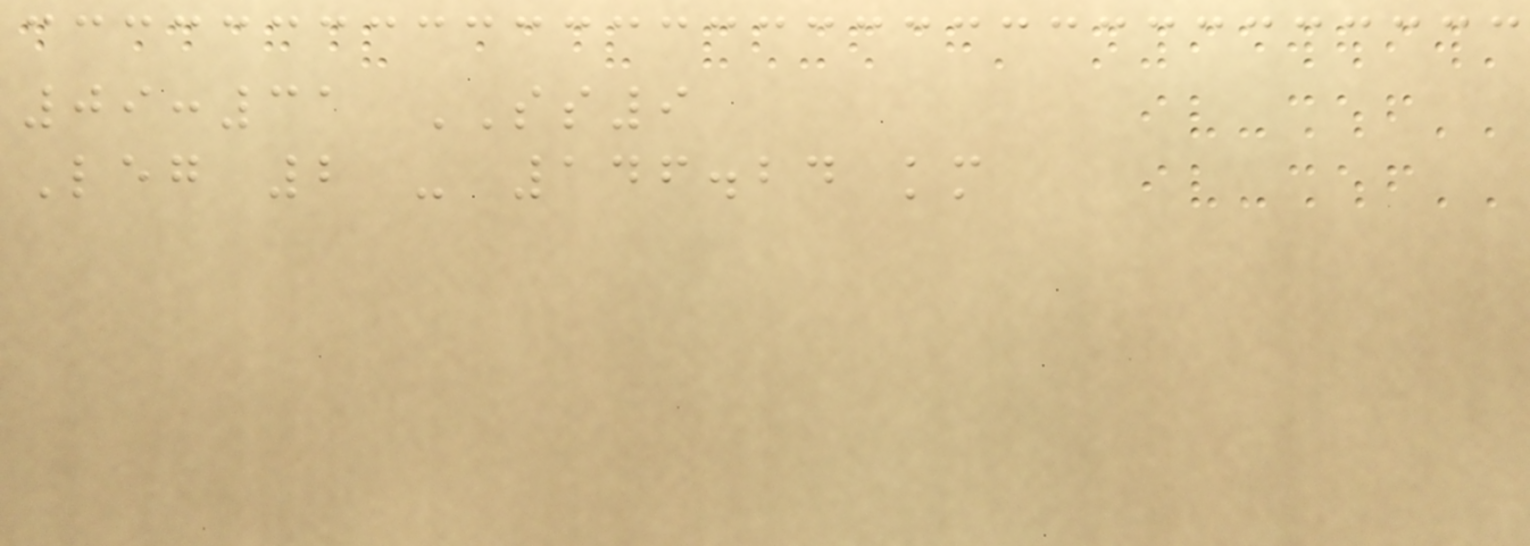09:31 SS9
Leg 2 - 146.24 km
